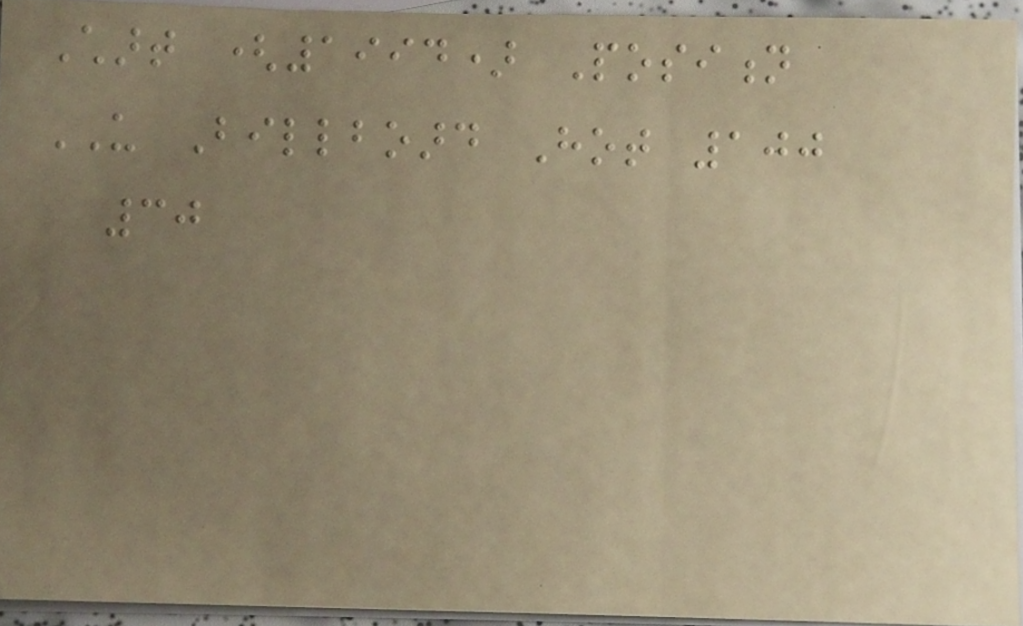Chart (1994) Position
US Billboard Hot 100
30
